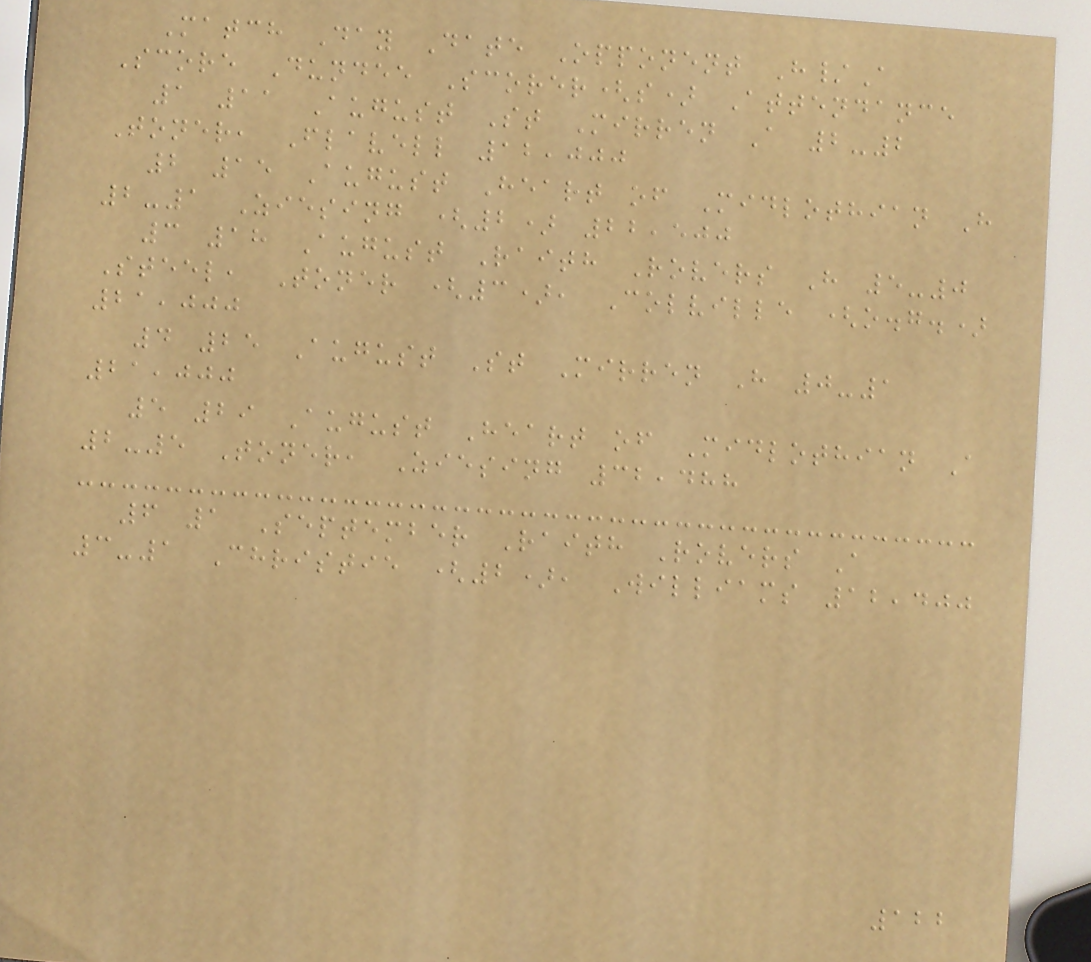Match Day Date Opponent H/A
Score Dundee Scorer(s) Attendance
1 11 August St Mirren A 2-2
Toner, Flavell 12,000
2 15 August Heart of Midlothian H
2-1 Ziesing (2) 22,500
3 18 August Raith Rovers H 5-0
Steel, Toner (3), Colville (o.g.)
21,000
4 25 August St Mirren H 0-1
21,000
5 29 August Heart of Midlothian A
2-5 Toner, Ziesing 32,488
6 1 September Raith Rovers A
3-1 Christie (2), Williams 12,400
122
